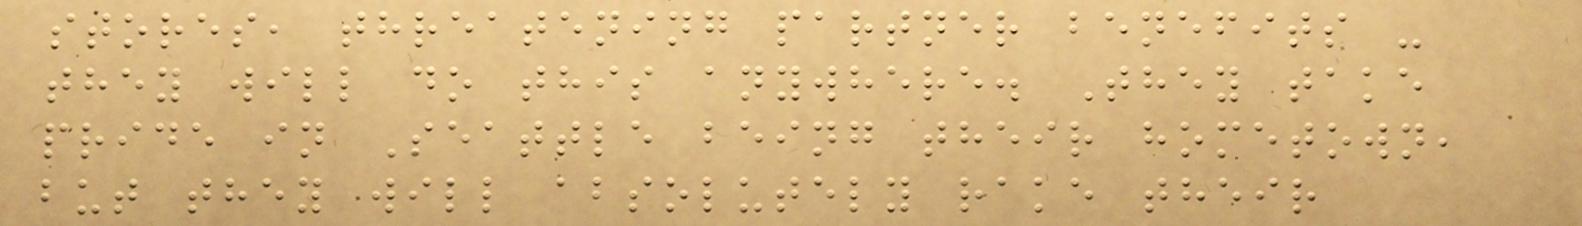stores, threatening partner benefits -
they will do this anywhere. They take
pride in Seattle being their hometown,
but they will absolutely rake their
